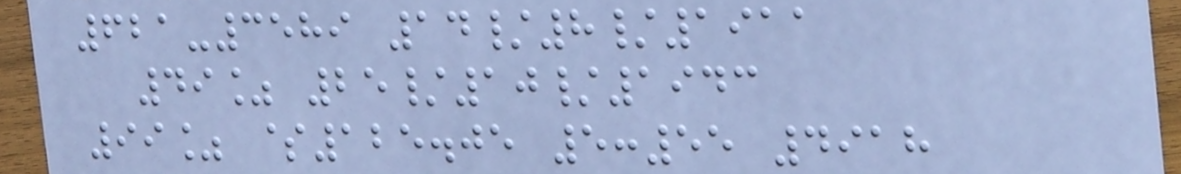621-3589 14/8/1911
49% 25/10/1943
99% $125.05 5:55 4918
